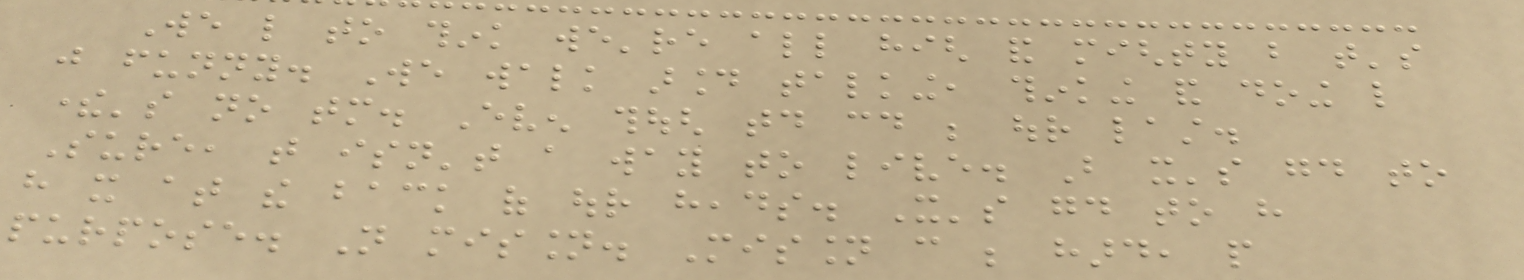We like to think we're all high and mighty but that's
just funny. We walk around talking, thinking and doing like
there's no tomorrow. Even though today could be our last.
Sure, that isn't a way to live. But it's good to
have it at the back of our heads. It's good to have
purpose. Not mission. Mission can be hard, people
